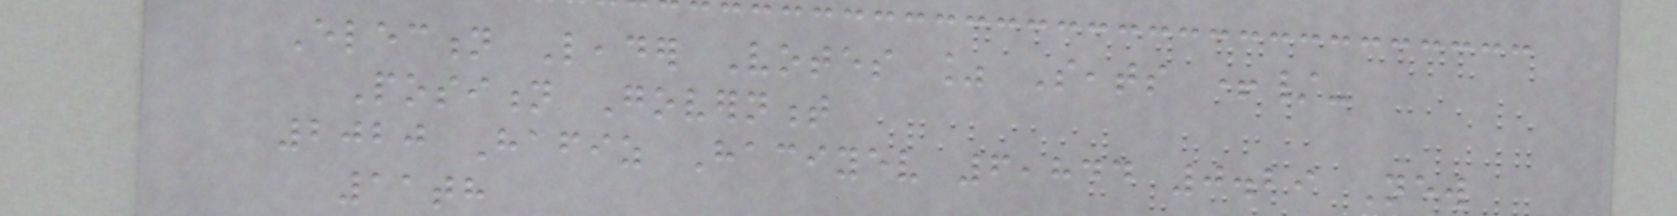Election Leader Votes % Seats +/-
Position Government
2020 Hafiz Haciyev 6,844 0.29 New
11th
